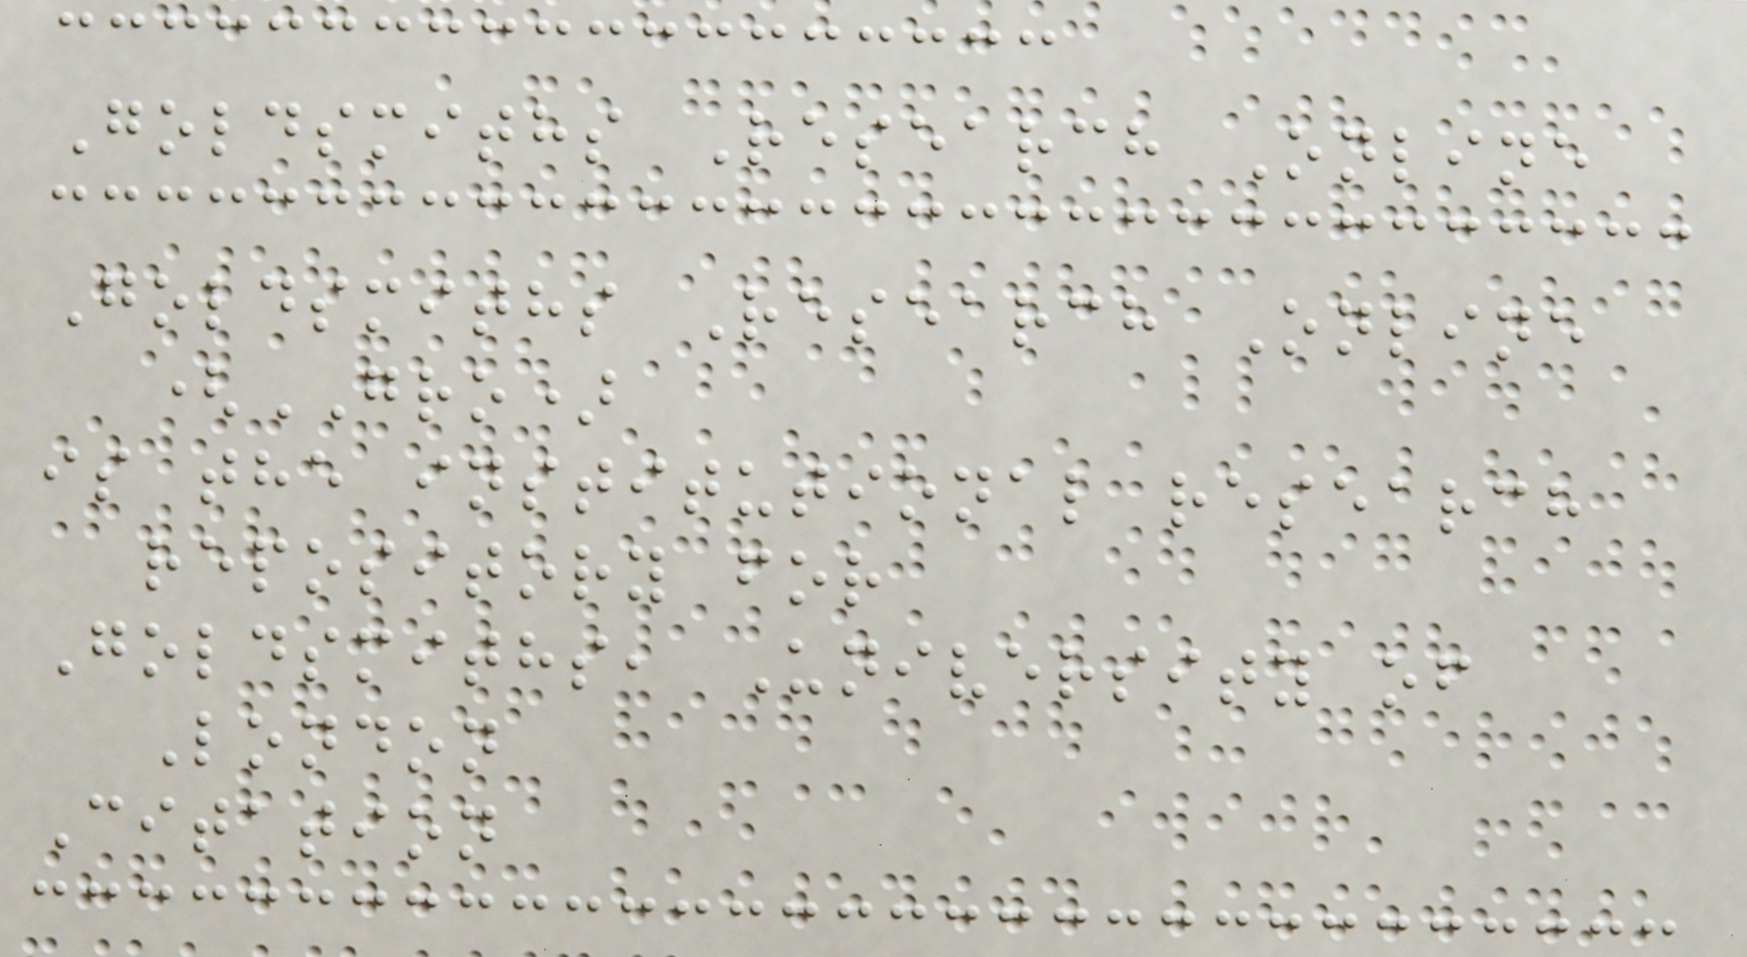Goldsmiths Research Online
Goldsmiths Research Online
(GRO)
is the institutional research
repository for
Goldsmiths, University of
London
Citation
